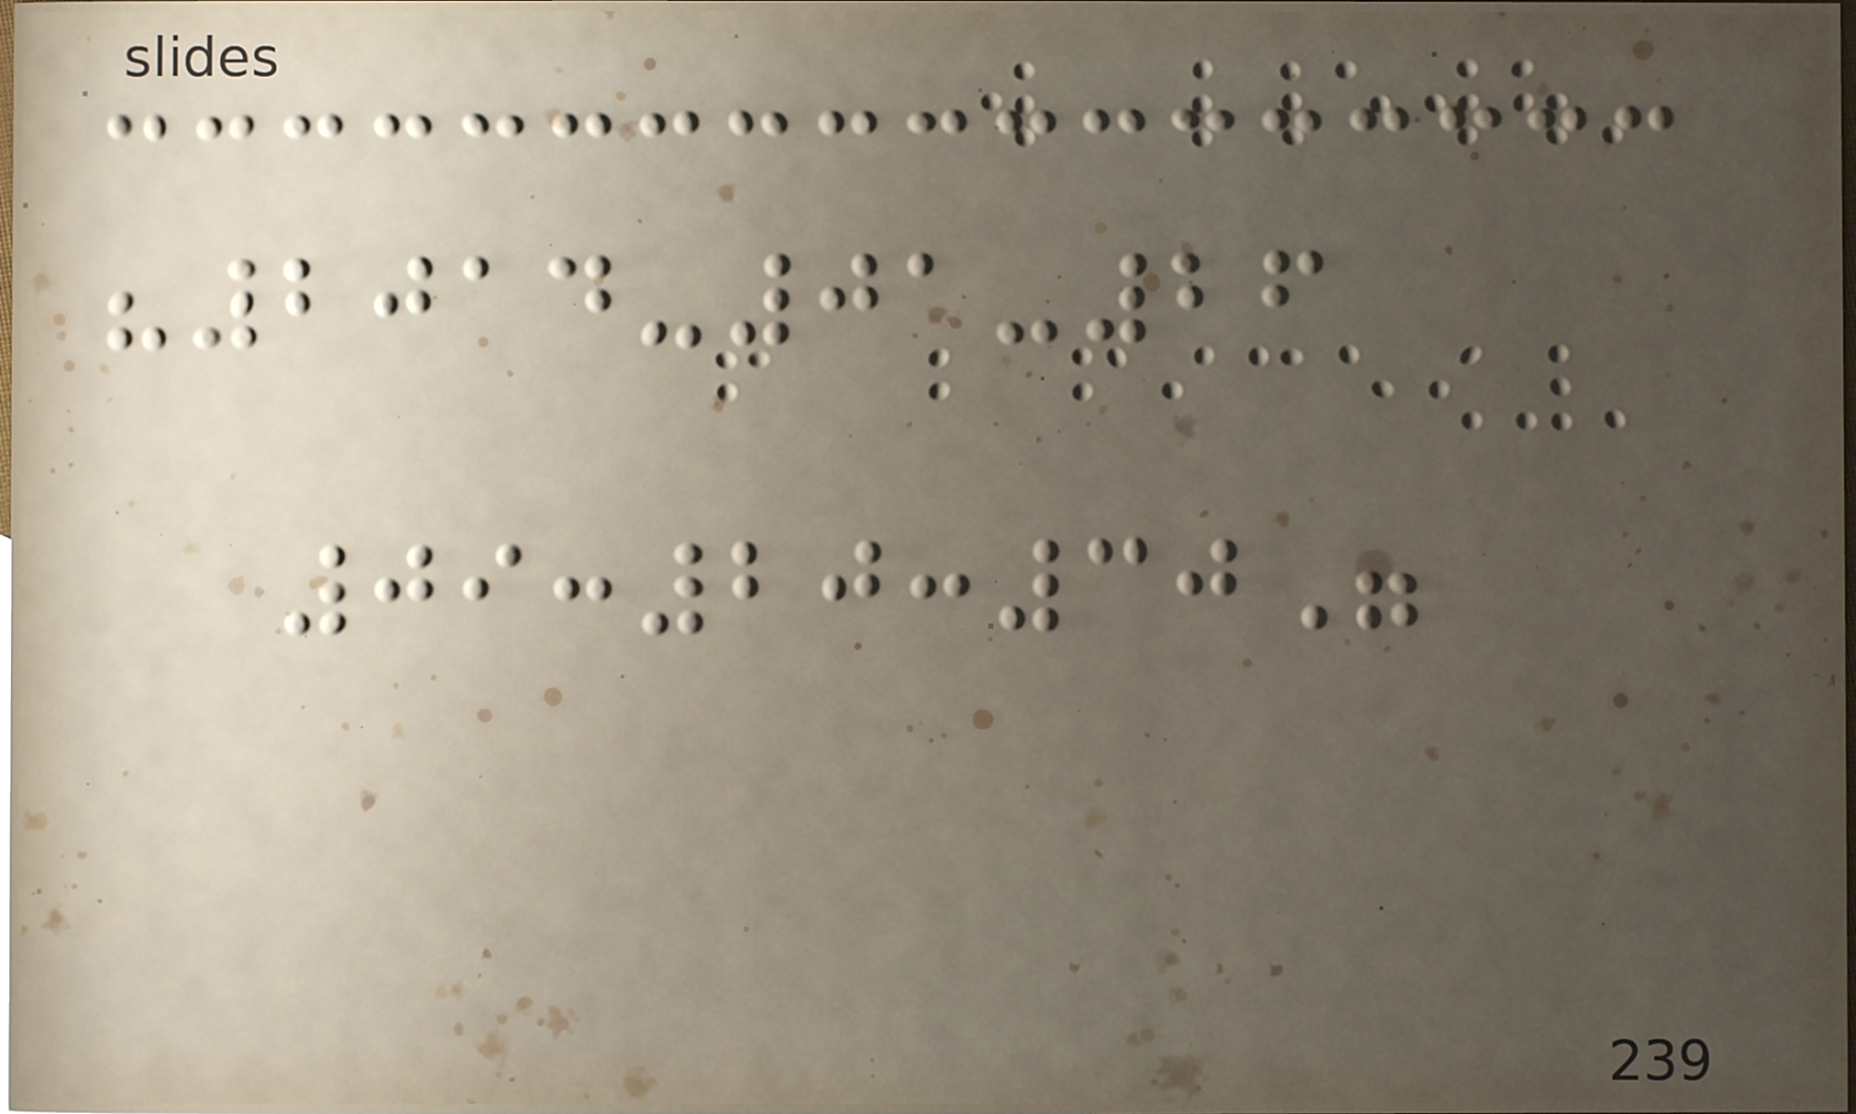"2014-01-26
09:20:30"
